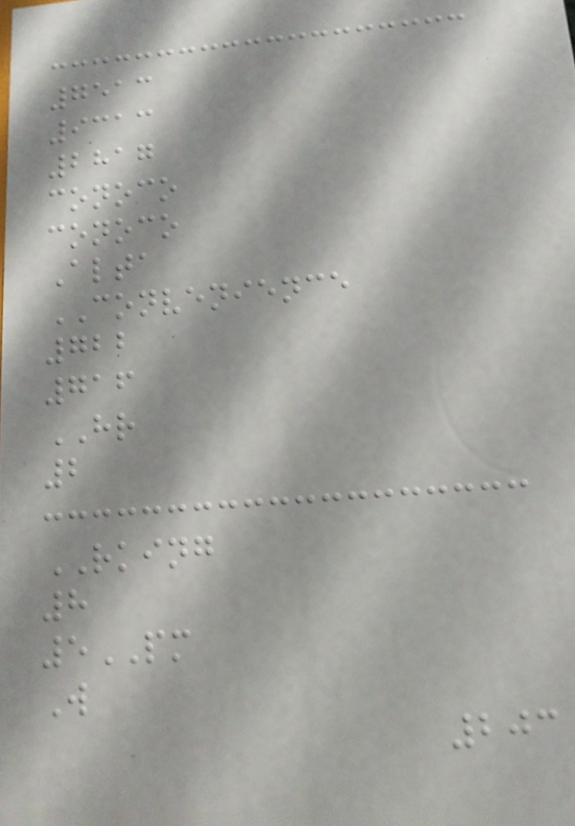7513
9313
2817
conoco
conoco
Alta
CONVENIENCE
722
716
HR
2
RKING
8
5PM
W
203
